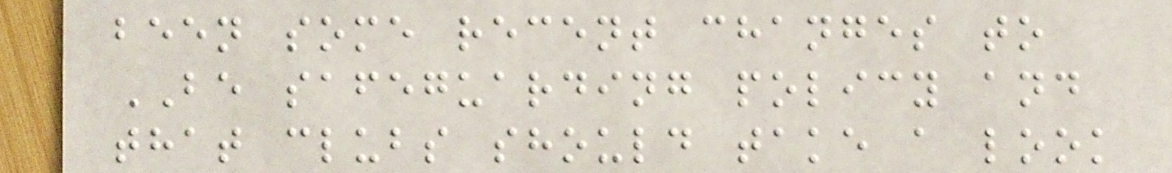been some recent changes to
BE safeguarding policy and
that clubs should take a look
